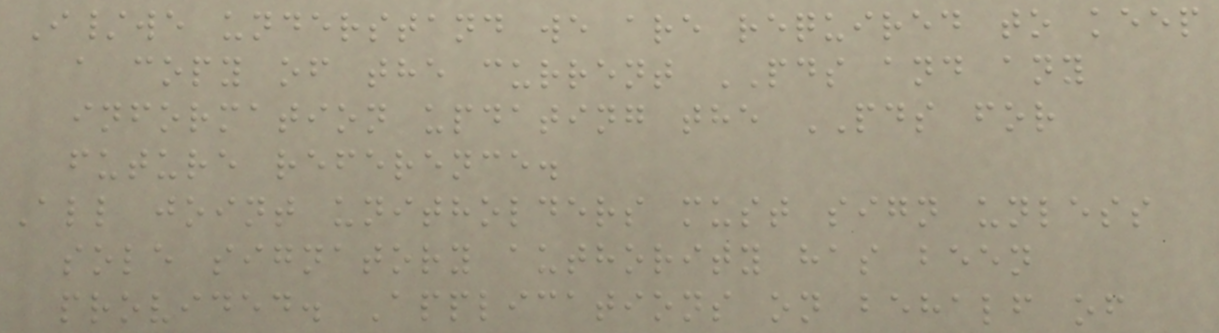I/we understand we are required to keep
a copy of the current PDS and any
information updating the PDS for
future reference.
All joint unitholders must sign unless
sole signatory authority has been
provided. Applications on behalf of
